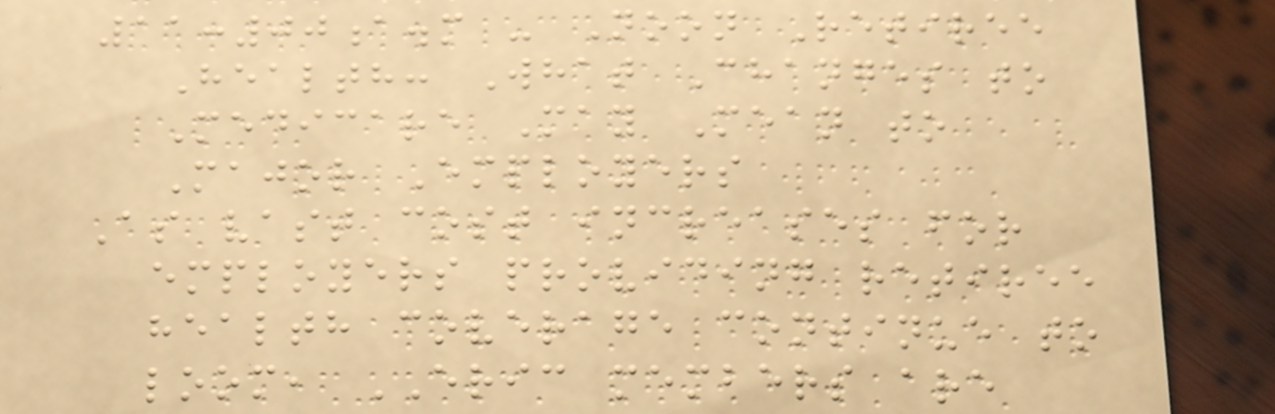11:00a.m - Noon Retiree
Health: What Changes to
Medicare May Mean to
Major Employers
As vast cost increases for
employers providing retiree
health coverage continue to
loom, ERIC members are
